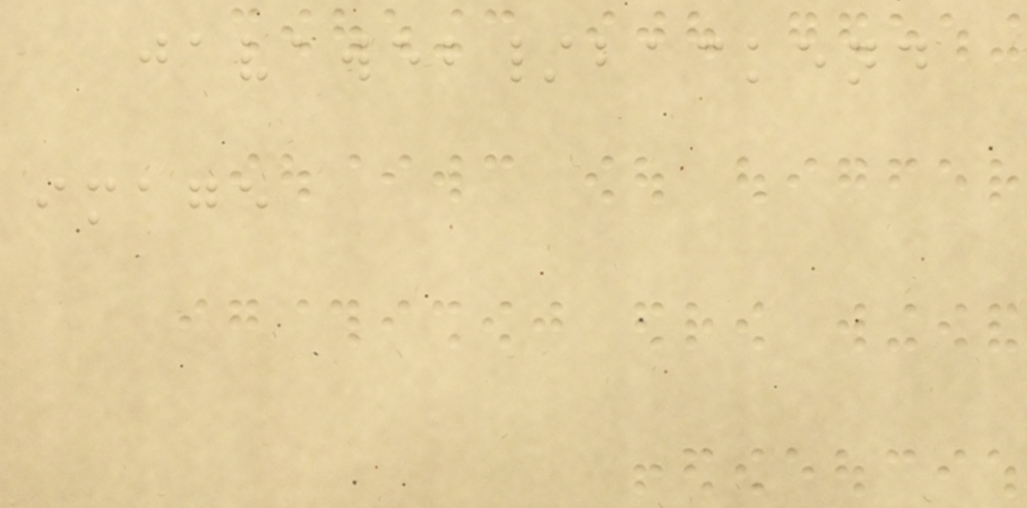javaweb/backend
image
